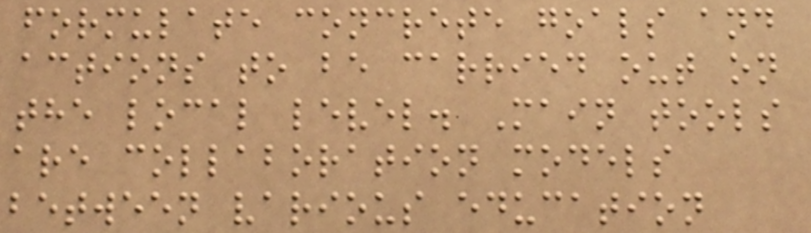formulate concrete goals and
actions to be carried out on
the local level. Main tools
are collaboration models
between various education
